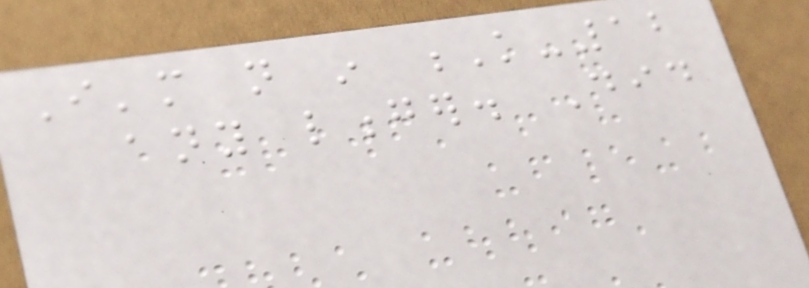I'm not in K-12
any longer. Did
